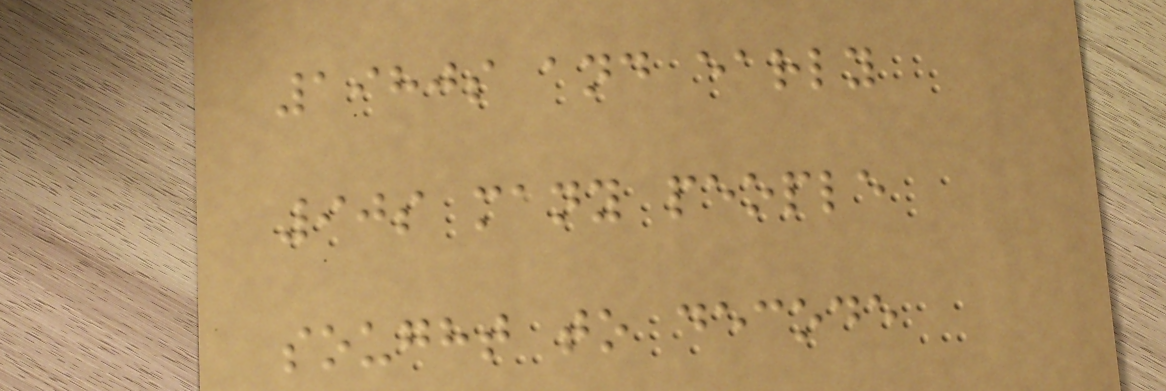1980s and early
90s many people
sought to decode
